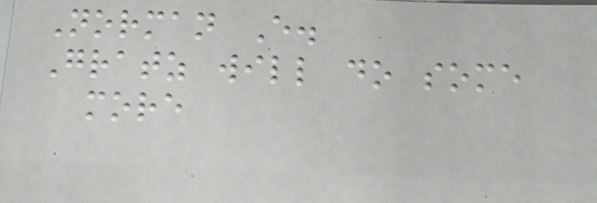Norman E.
Gratz will do some
more
